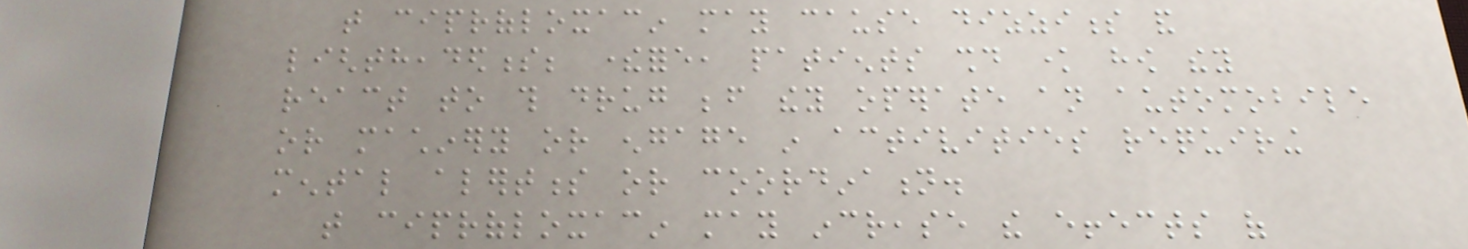that ciprofloxacin may cause dizziness and
lightheadedness; therefore, patients should know how they
react to this drug before they operate an automobile
or machinery or engage in activities requiring
mental alertness or coordination.
that ciprofloxacin may increase the effects of
